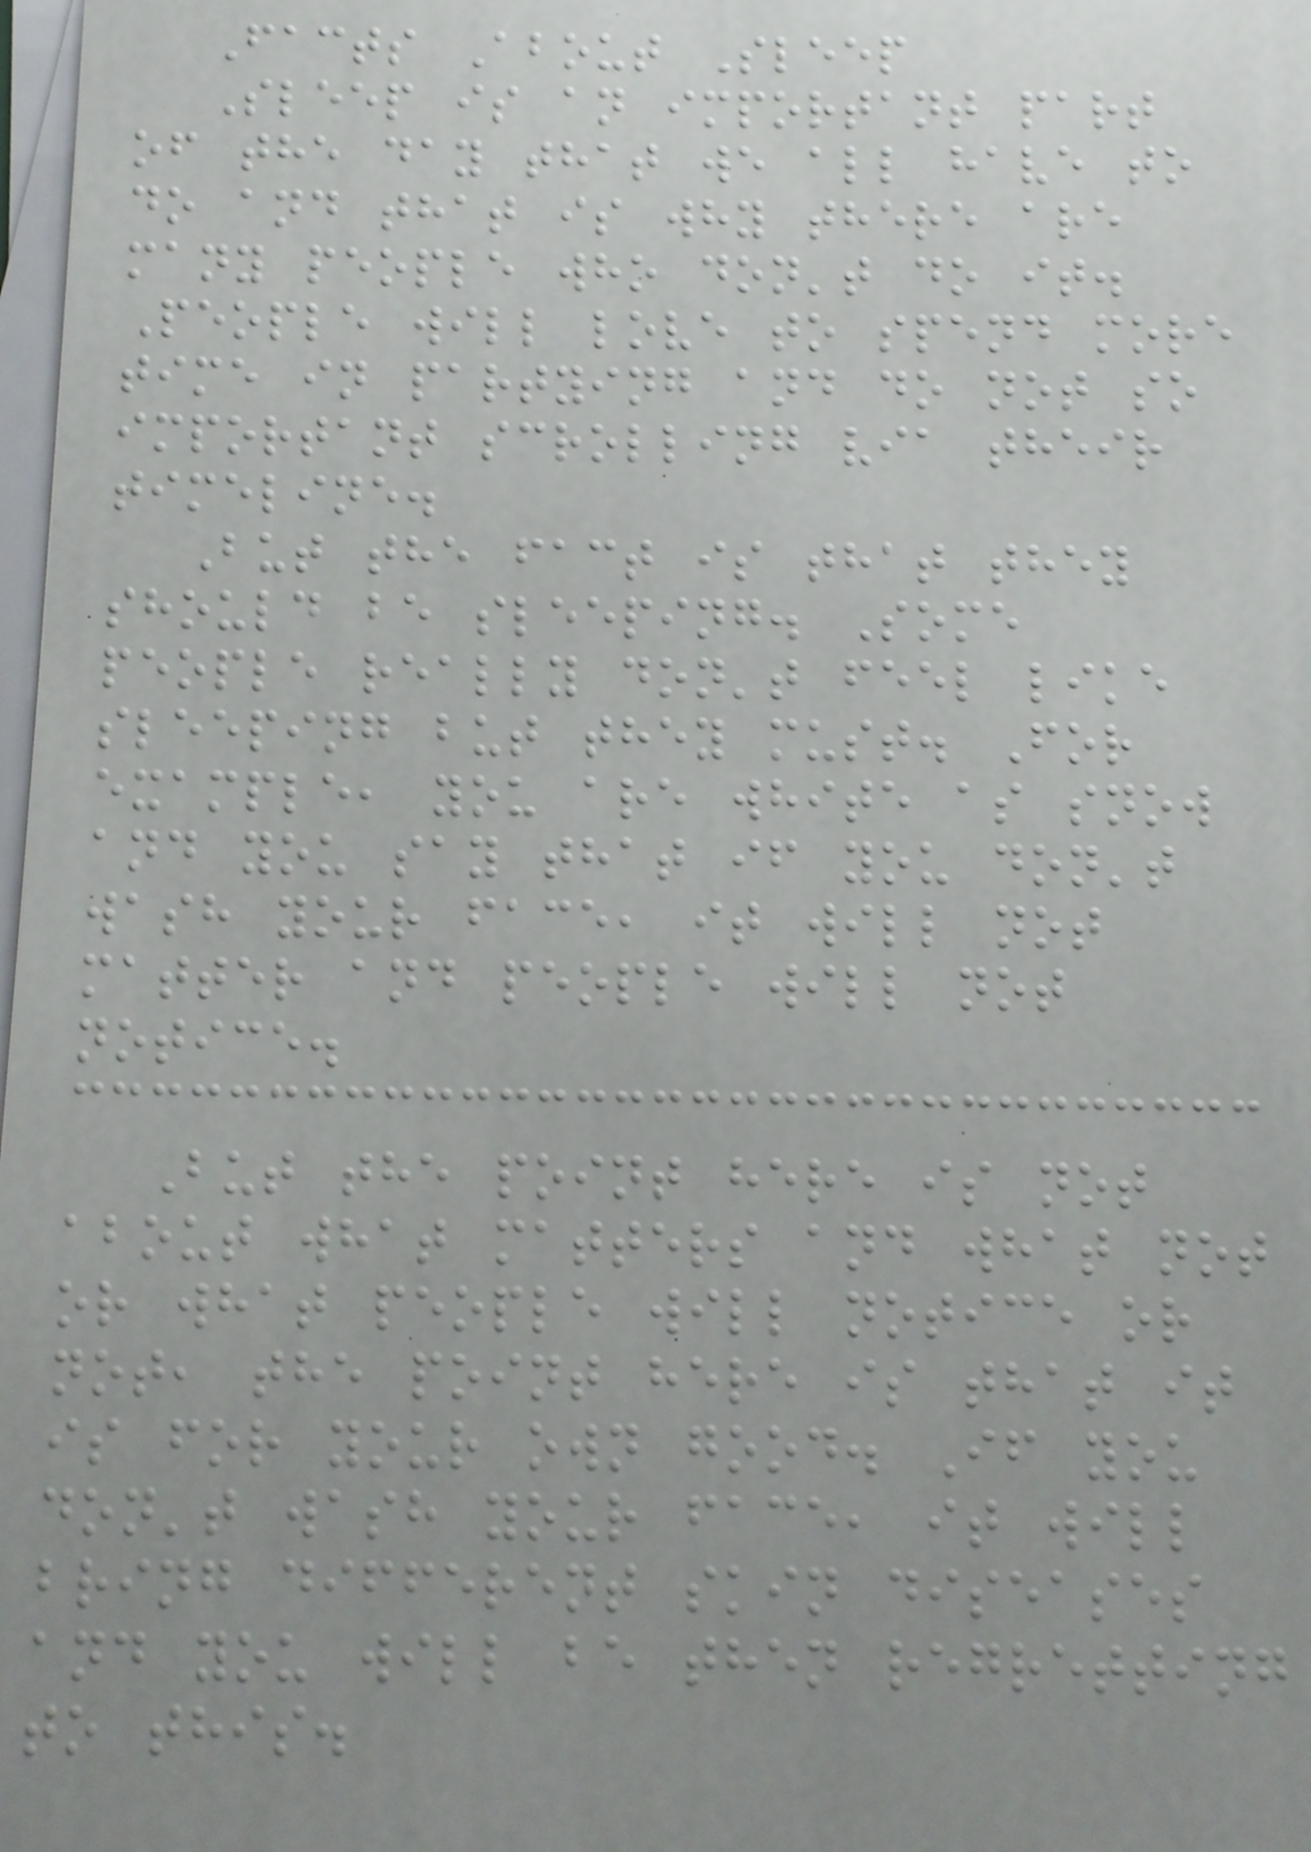Facts About Sleep
Sleep is an important part
of the day that we all have to
do and that is why there are
many people who don't do it.
People will love to spend more
time in partying and do not so
important scrolling via their
timeline.
But the fact is that they
should be sleeping. Some
people really don't feel like
sleeping but they must. For
example, you are white as snow
and you say that if you don't
wash your face, it will not
matter and people will not
notice.
But the point here is not
about what matters and what not
or what people will notice or
not, the point here is that it
is for your own good. If you
don't wash your face, it will
bring different skin diseases
and you will be then regretting
to this.
